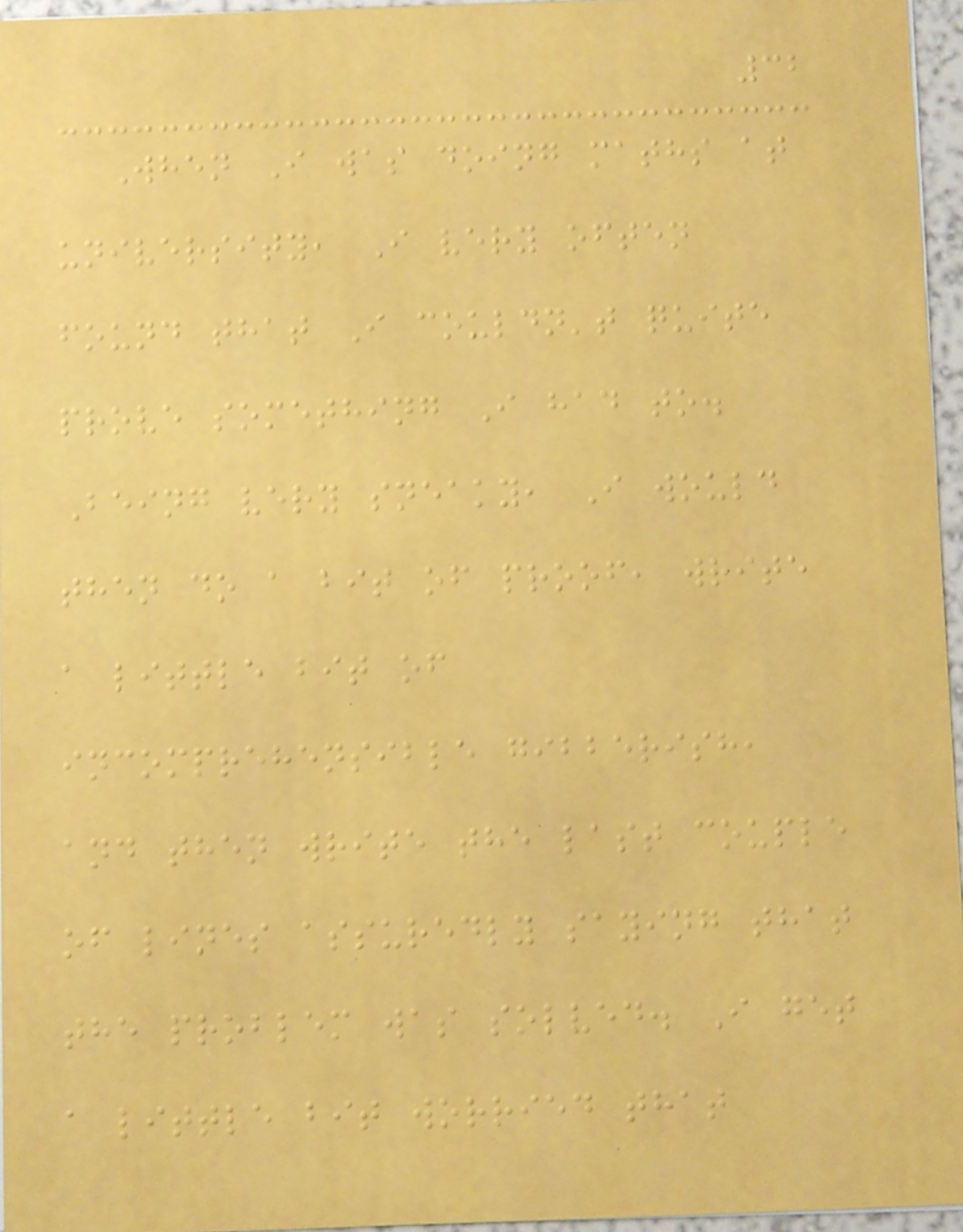32
When I was doing maths at
university, I very often
found that I couldn't quite
prove something I had to.
Being very sneaky, I would
then do a bit of proof, write
a little bit of
incomprehensible gibberish,
and then write the last couple
of lines assuredly saying that
the problem was solved. I get
a little bit worried that
